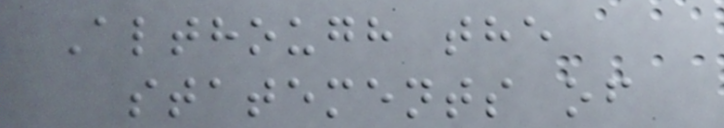Although the
statements of
